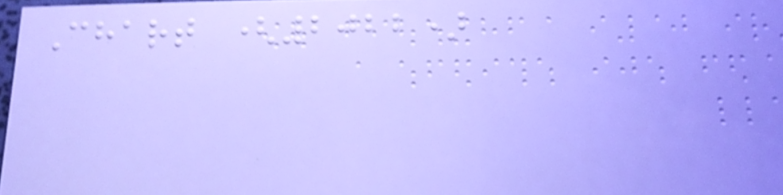Chart (2022)
